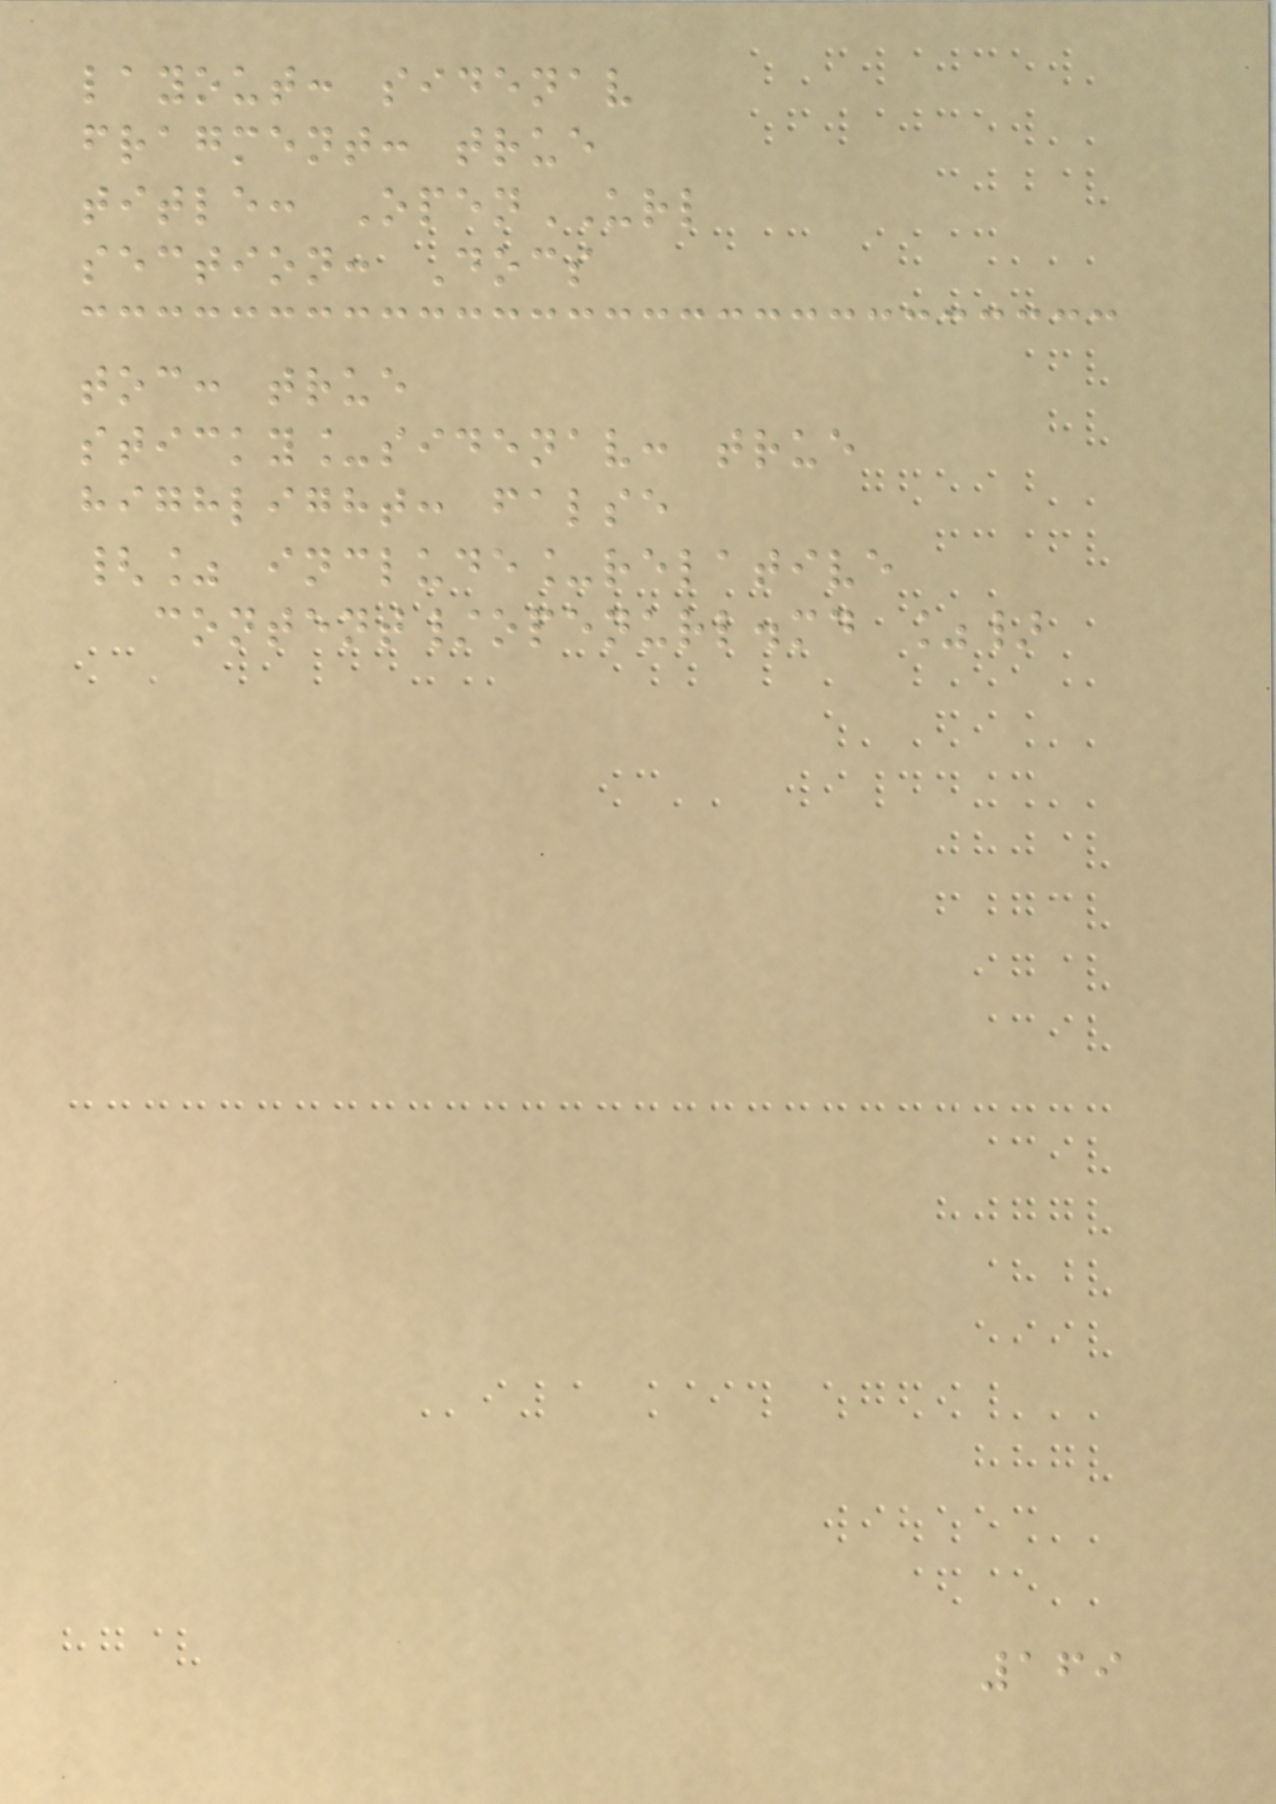layout: sidenav
fragment: true
title: OpenURL
section: Docs
toc: true
sticky_sidenav: true
highlight: false
{% include_relative
content/openurl.md %}
169
